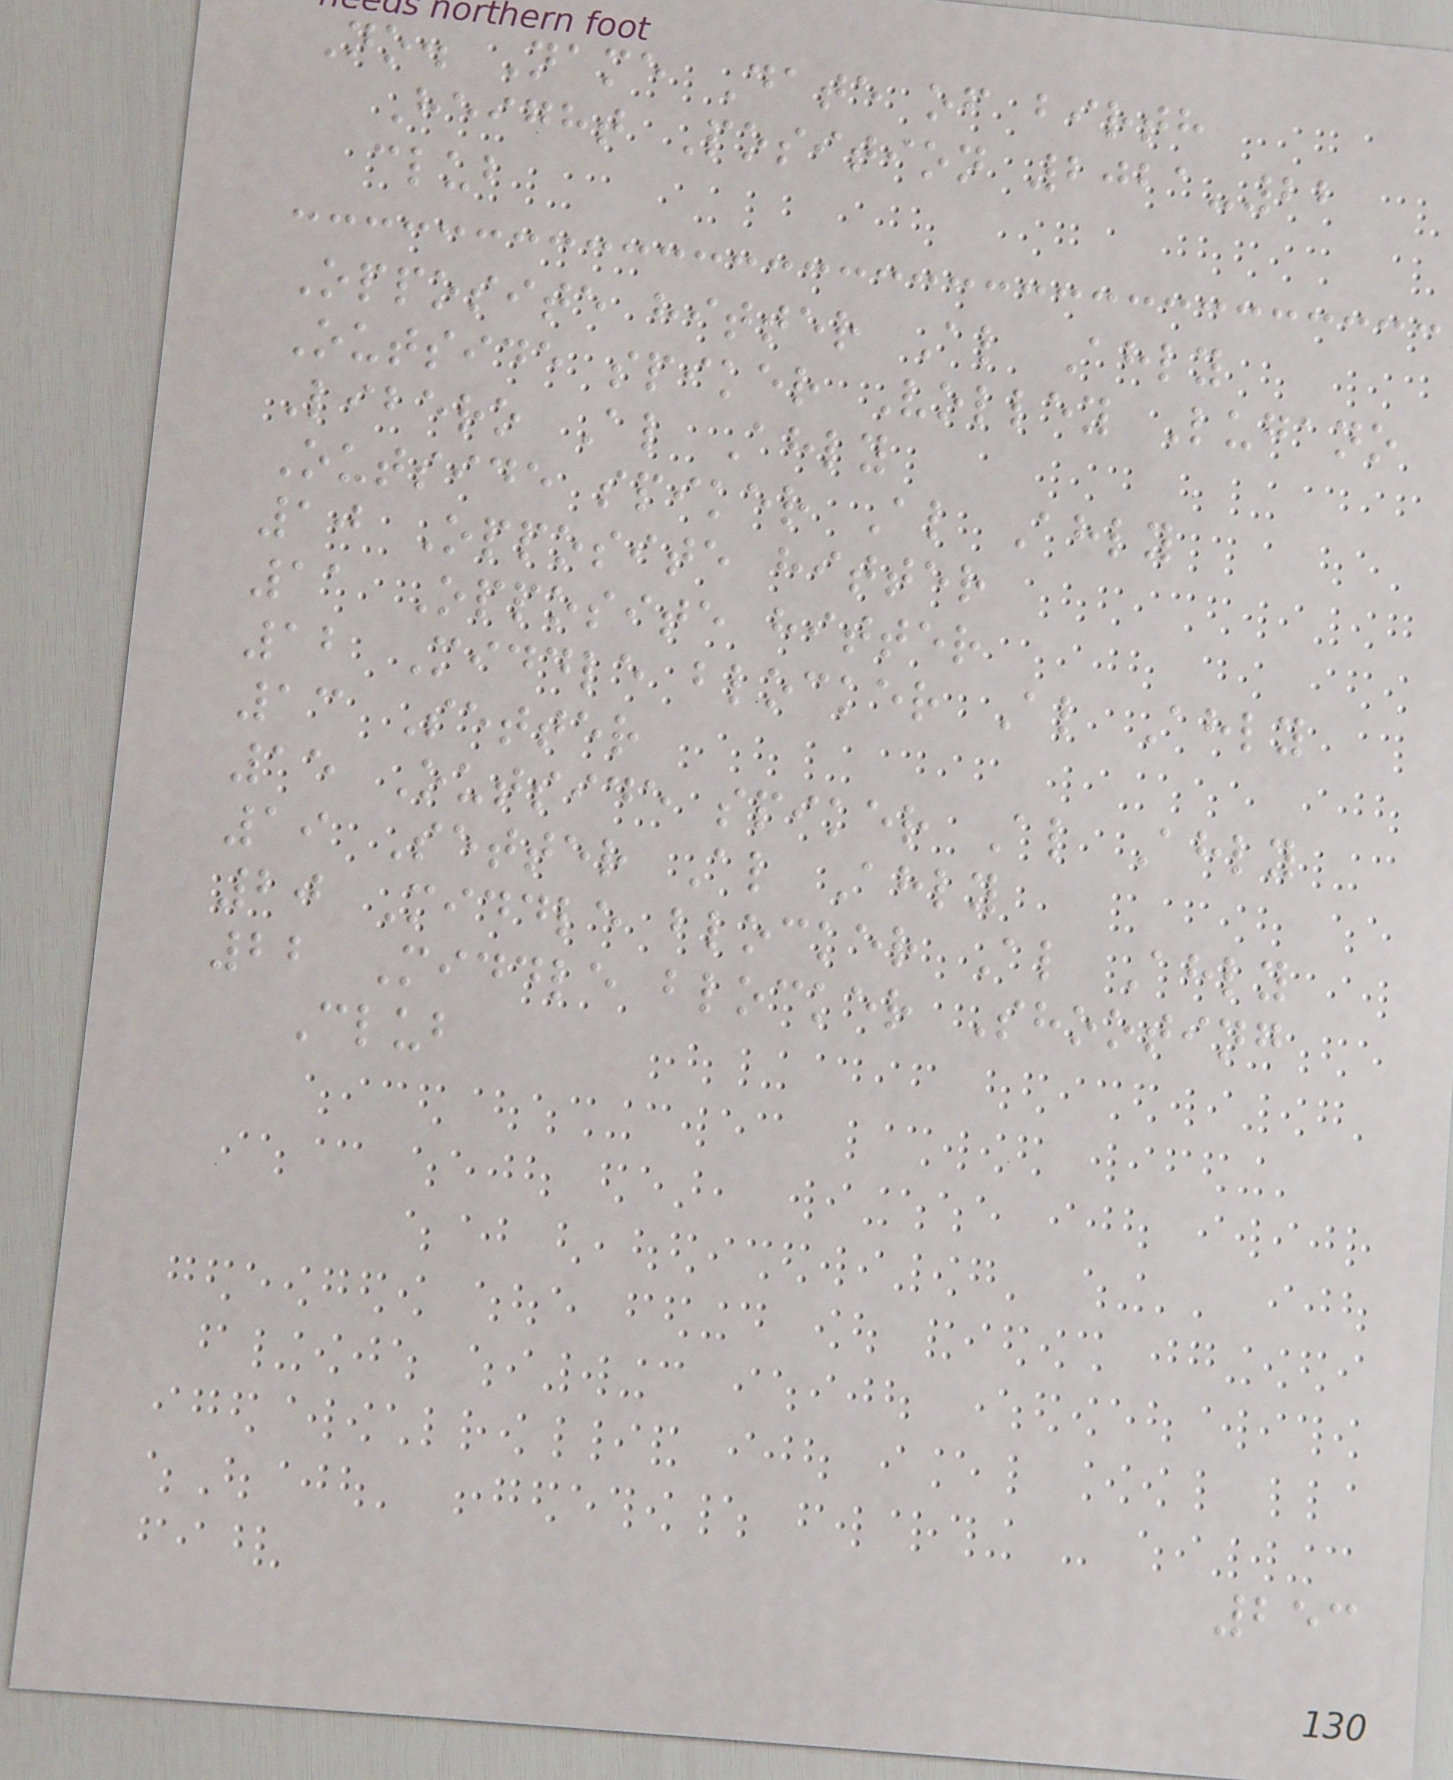No. Name Date of birth
Height Position 2021-22
club
Opposite hitter Al Ahly
Outside spiker Volley Lugano
Libero Al Ahly
Outside spiker Al Ahly
10 Opposite hitter
11 Opposite hitter
12 Middle blocker Al Ahly
13 Setter
15 Outside spiker Al Ahly
19 Setter Al Ahly
20 Middle blocker Al Ahly
22 Middle blocker Shooting
Club
253
